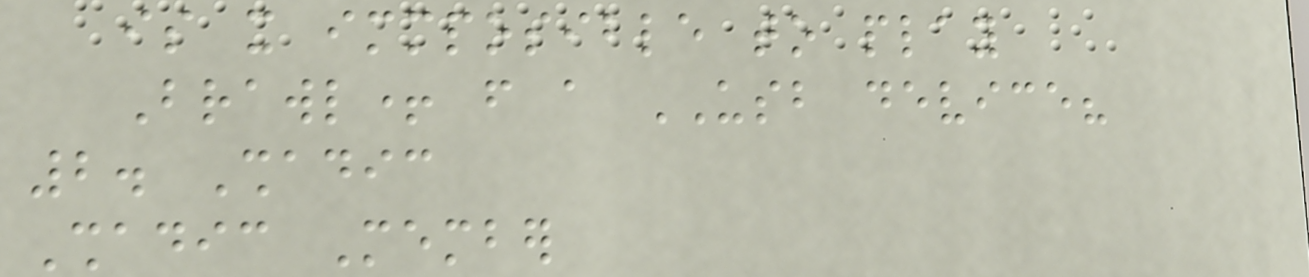is it immposible to play
Brawl+ from a USB device?
2. Shadic
Shadic Member
